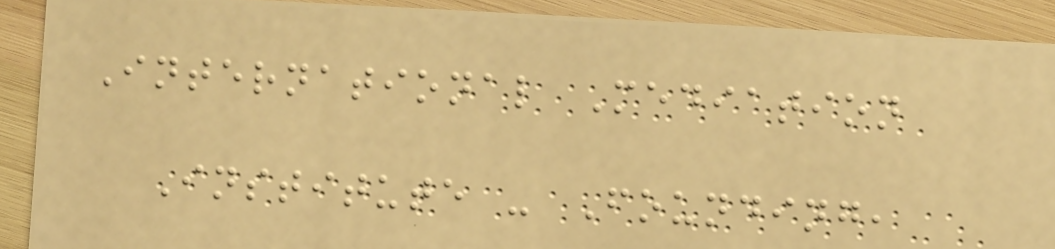International Mediation
Institute - Founding,
